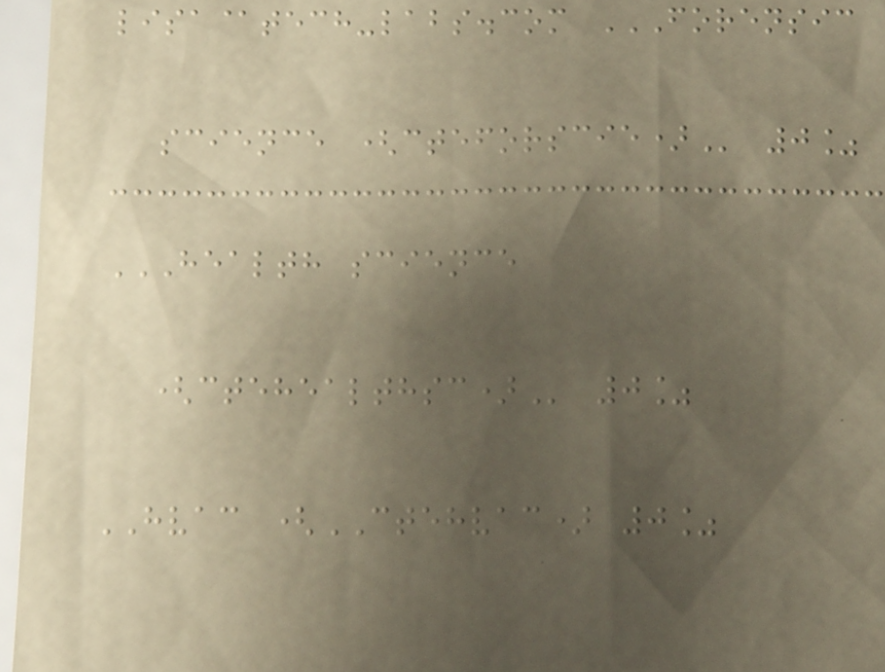lisa@tech-labs.com FORENSIC
SCIENCE (CTEFORSCIE) 0%
HEALTH SCIENCE
(CTEHEALTHSC) 0%
HVAC (CTEHVAC) 0%
